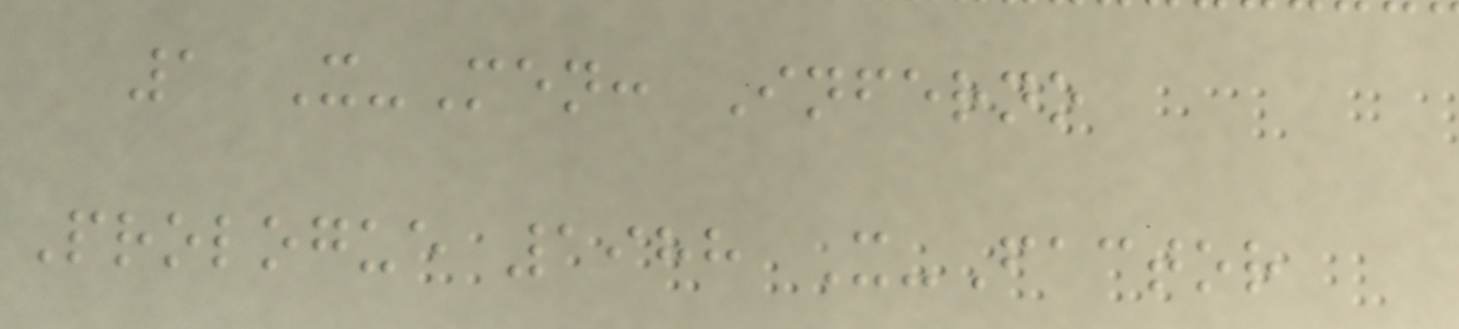1 X-Men: Inferno
Prologue 1988 X-Factor
